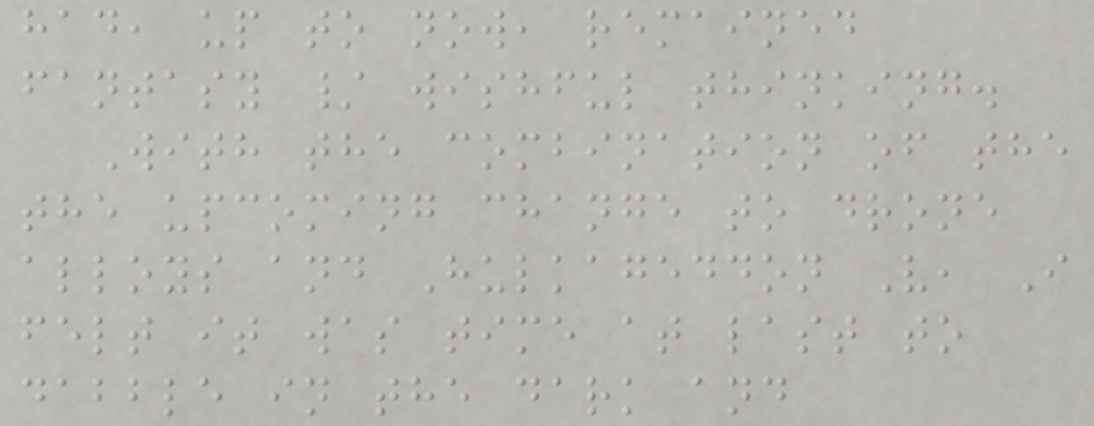had, up to now, remained
fantasy / wishful thinking.
With the combination of the
the upcoming change to drone
alloys and Hulkageddon V, I
felt it was time at last to
dabble in the dark and
